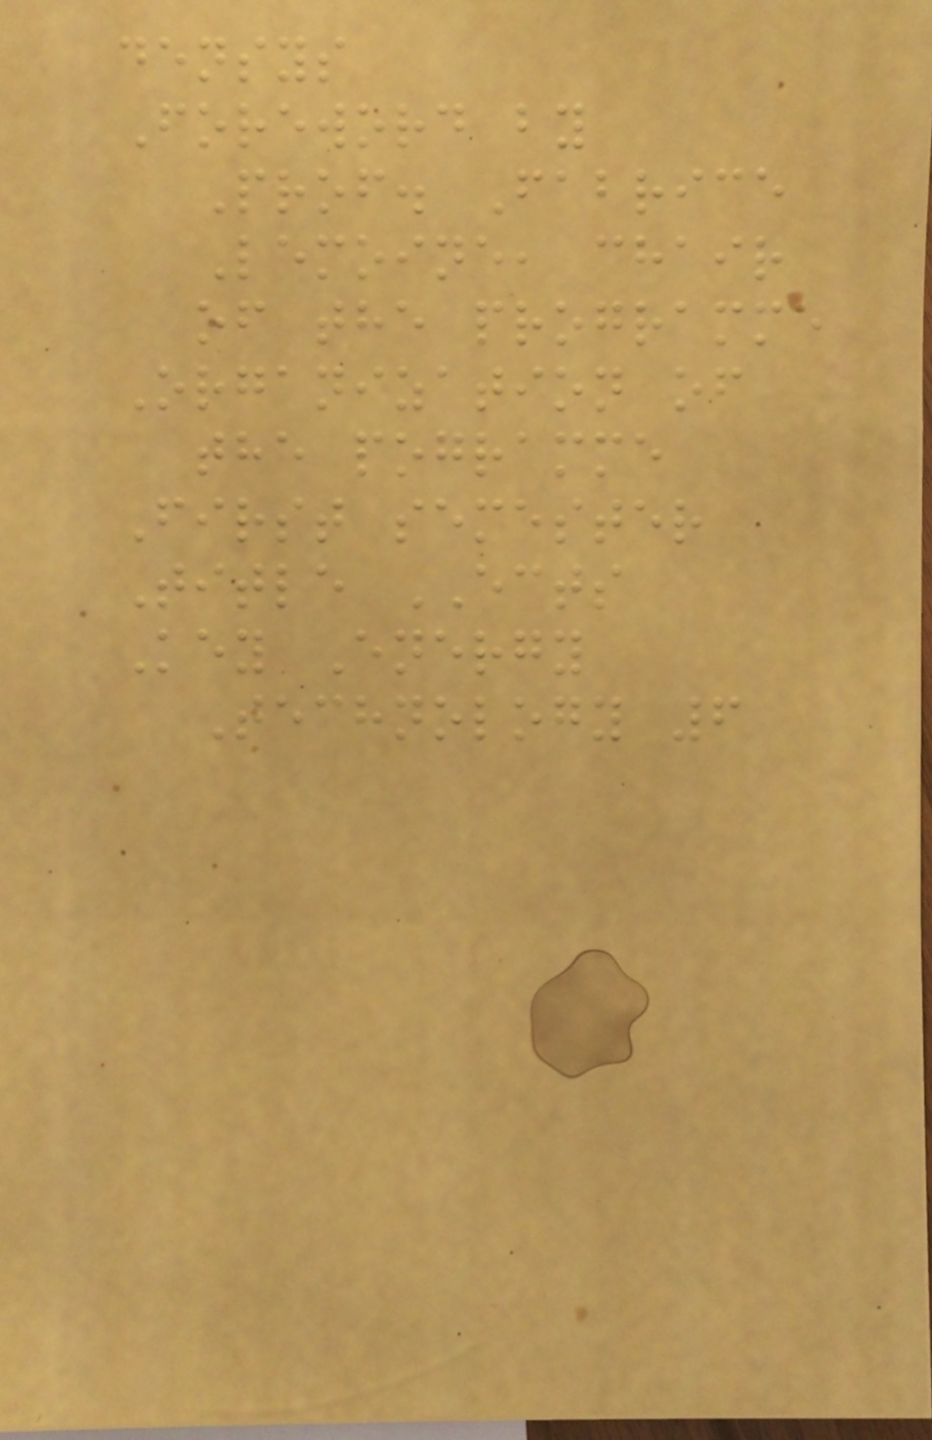densys
Foreword by
Prof. Fabrice
Lemoine, chair
of the programme
Organization of
the pogramme
First semester
Title ECTS
Key Energy
Technology 6
